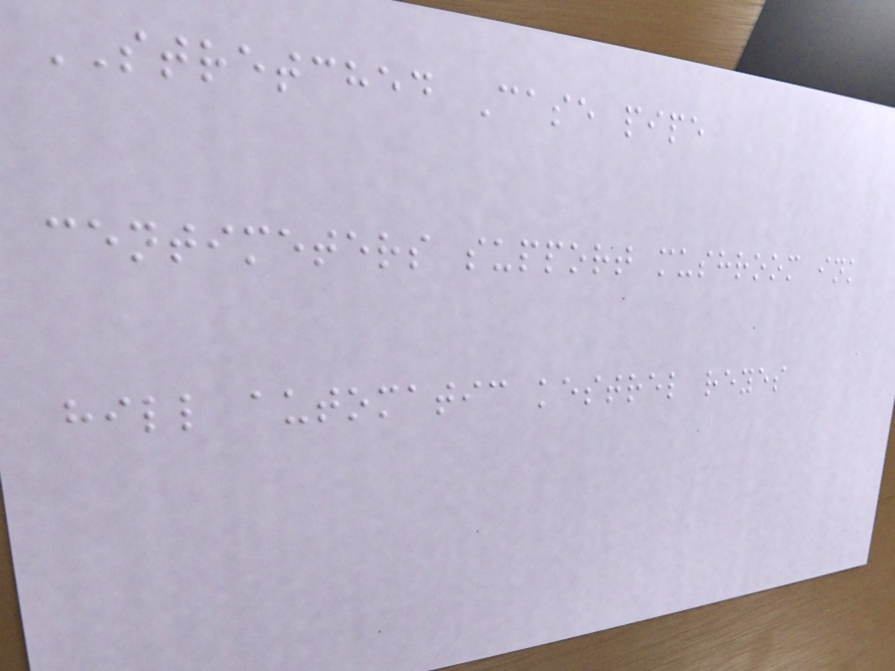STRETCHED Case pipe
centimeters support mushroom ink
hill automatic kestrel reyes
